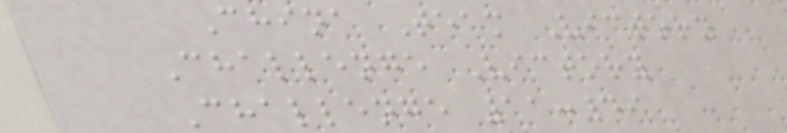China Team Victory
Challenge Victory
Challenge 11:49
